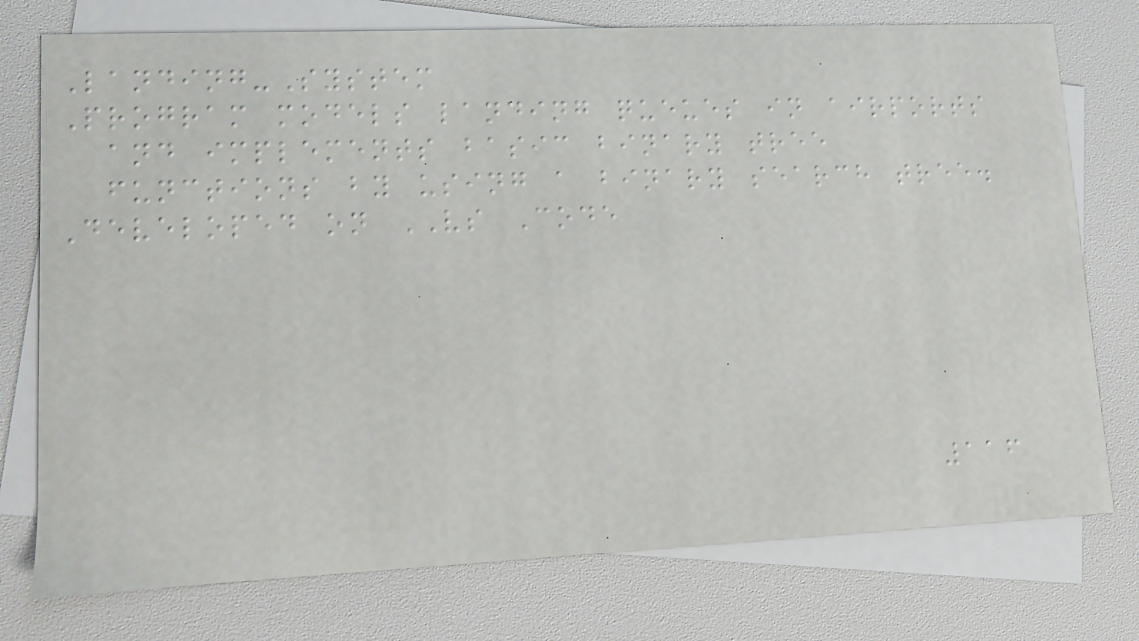Landing-System
Program models landing queues in airports
and implements basic binary tree
functions by using a binary search tree.
Developed on VS Code
116
